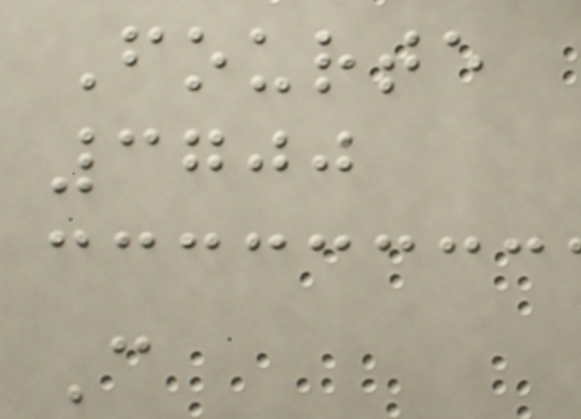Fourte
3700
C
